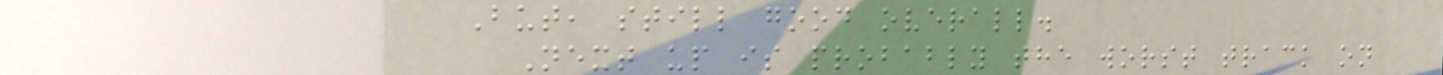But, still good overall.
Next up is probably the worst track on
